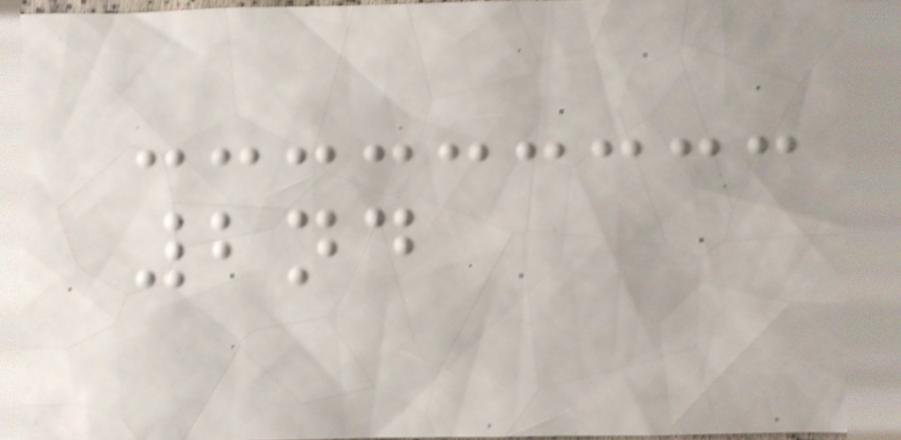2nd
